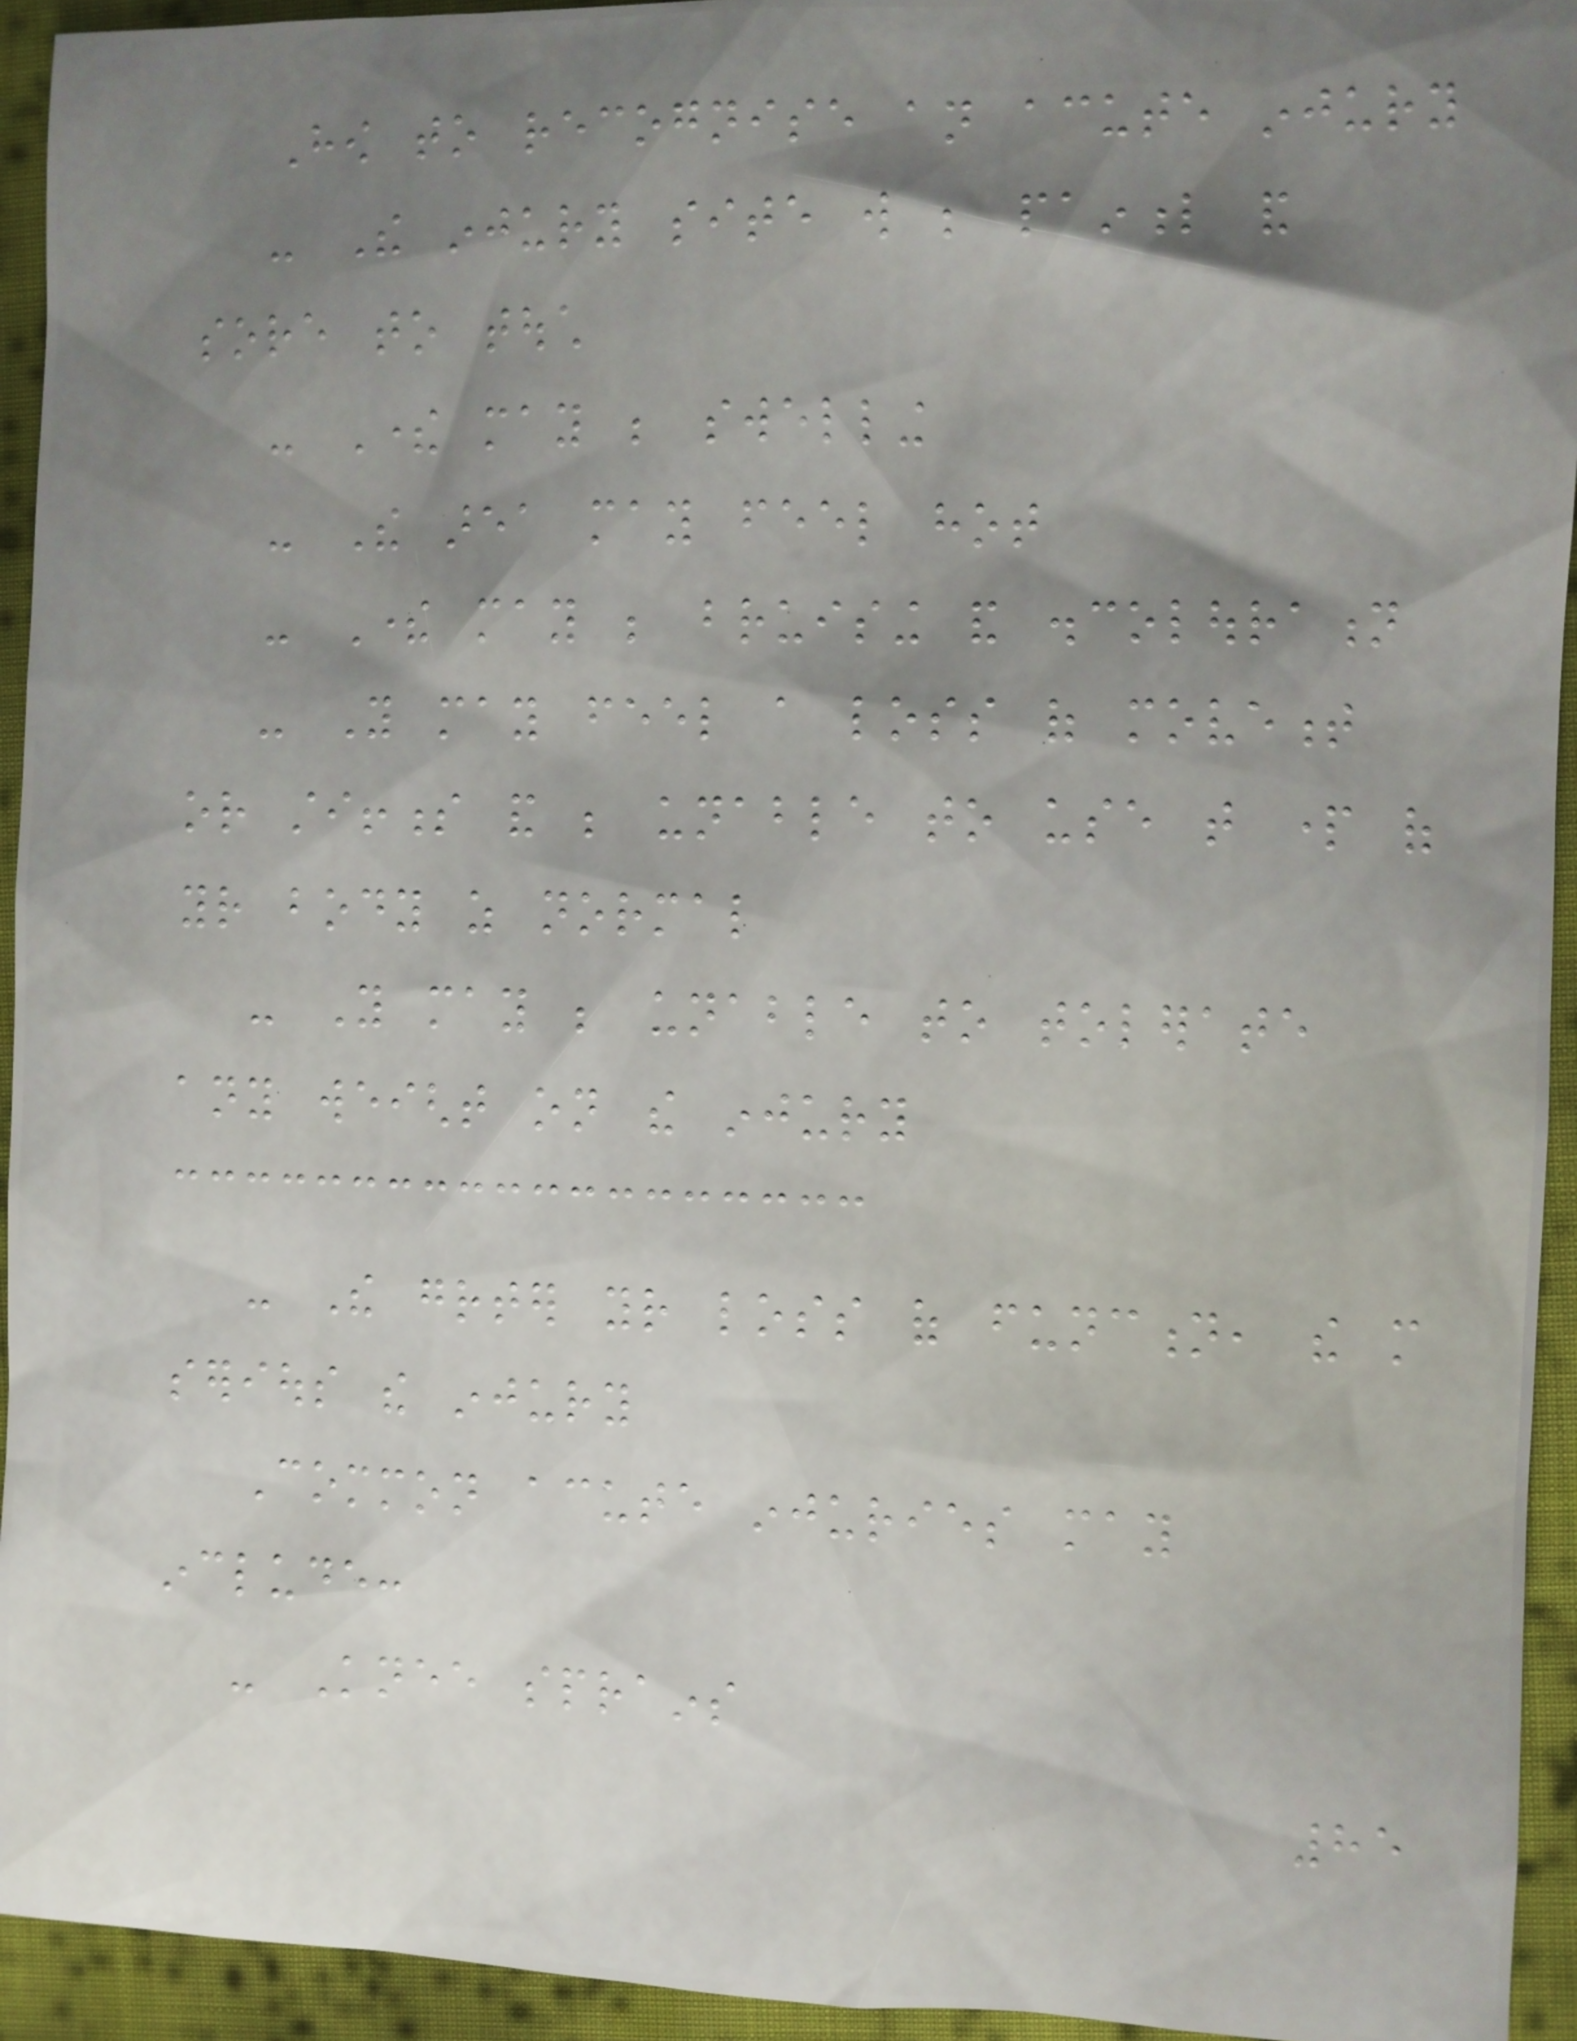How to recognise an acute injury
- The injury site will be painful and
sore to touch
- There may be swelling
- The area may feel hot
- There may be bruising and discolouration
- You may feel a loss of movement
or stiffness and be unable to use that part of
your body as normal
- You may be unable to tolerate
any weight on the injury
- The greater your loss of function, the more
serious the injury
Common acute injuries may
include:
- Knee sprains
85
